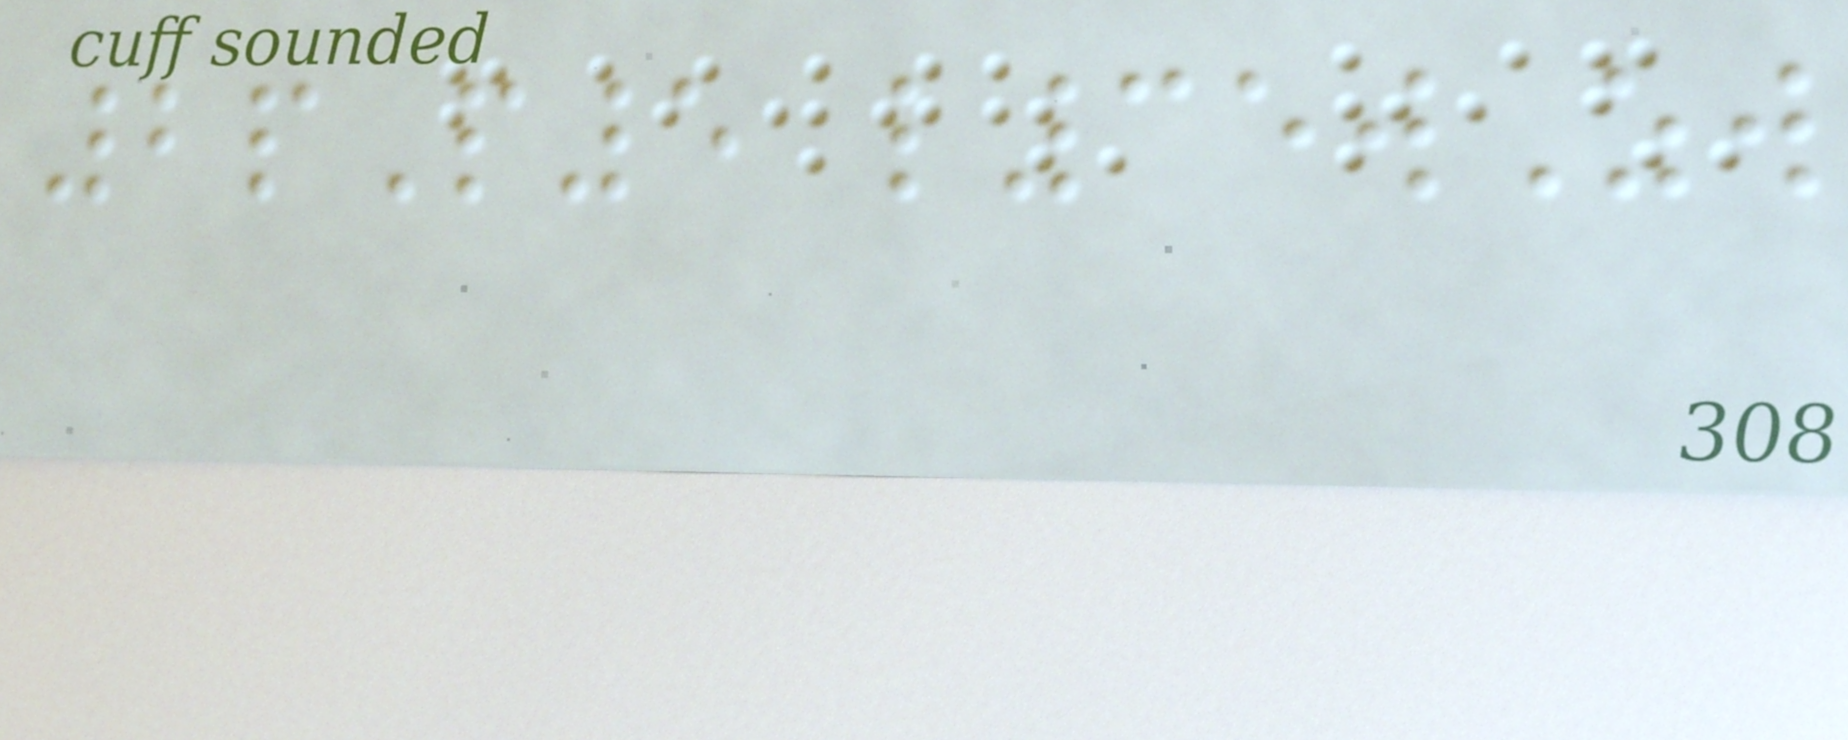2pP5 l35wZw
